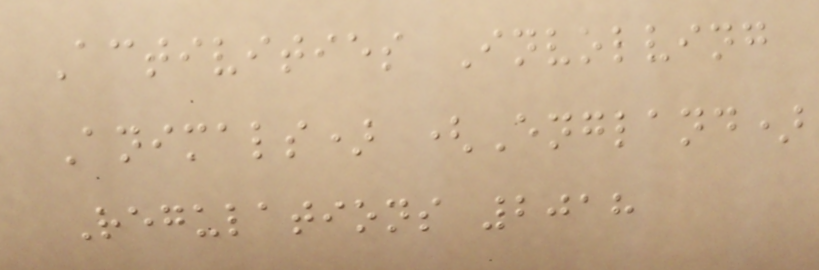Activities Involving
Animals) (England)
Regulations 2018
